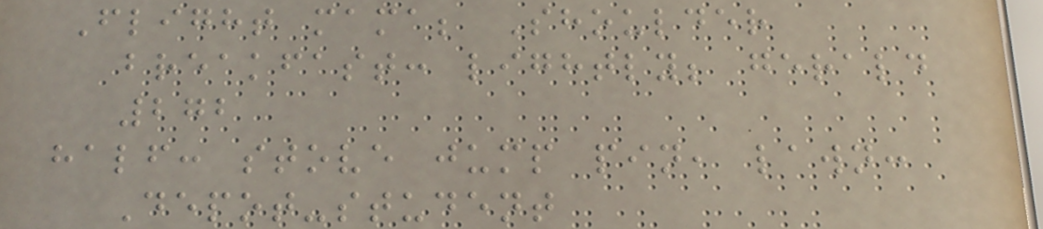Flight mama; Shoulder
breakfast: lightly; gerald
272
half: stove jump pin, lawn:
Depot-student
